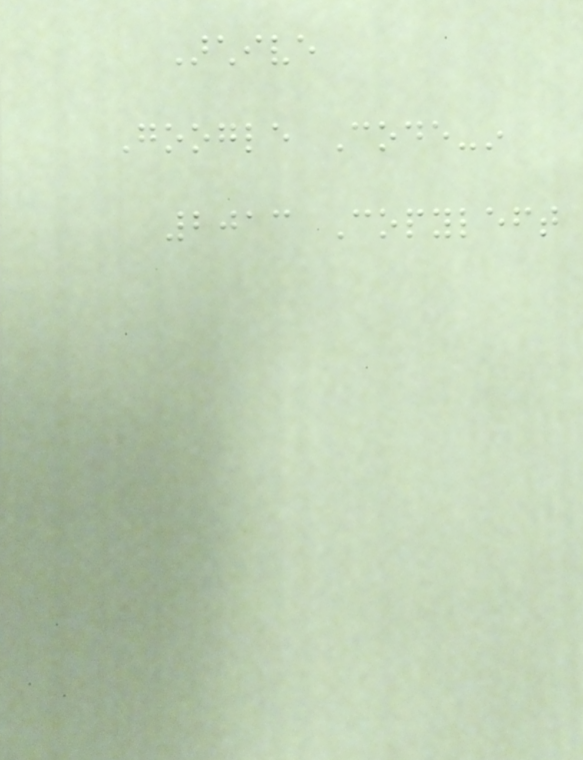Archive
Google Code-in
2013 Copyleft
